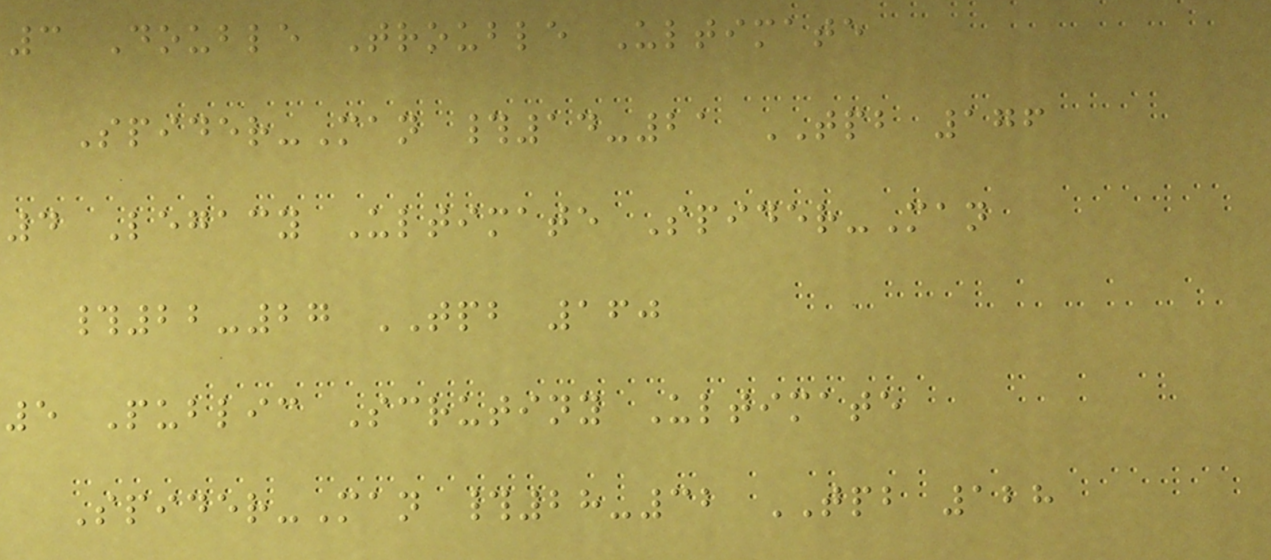3 Double Trouble Ultimate
Spider-Man #14-21 TPB 176
4 Legacy Ultimate Spider-Man
#22-27 TPB 160
5 Public Scrutiny Ultimate
Spider-Man #28-32 TPB 128
